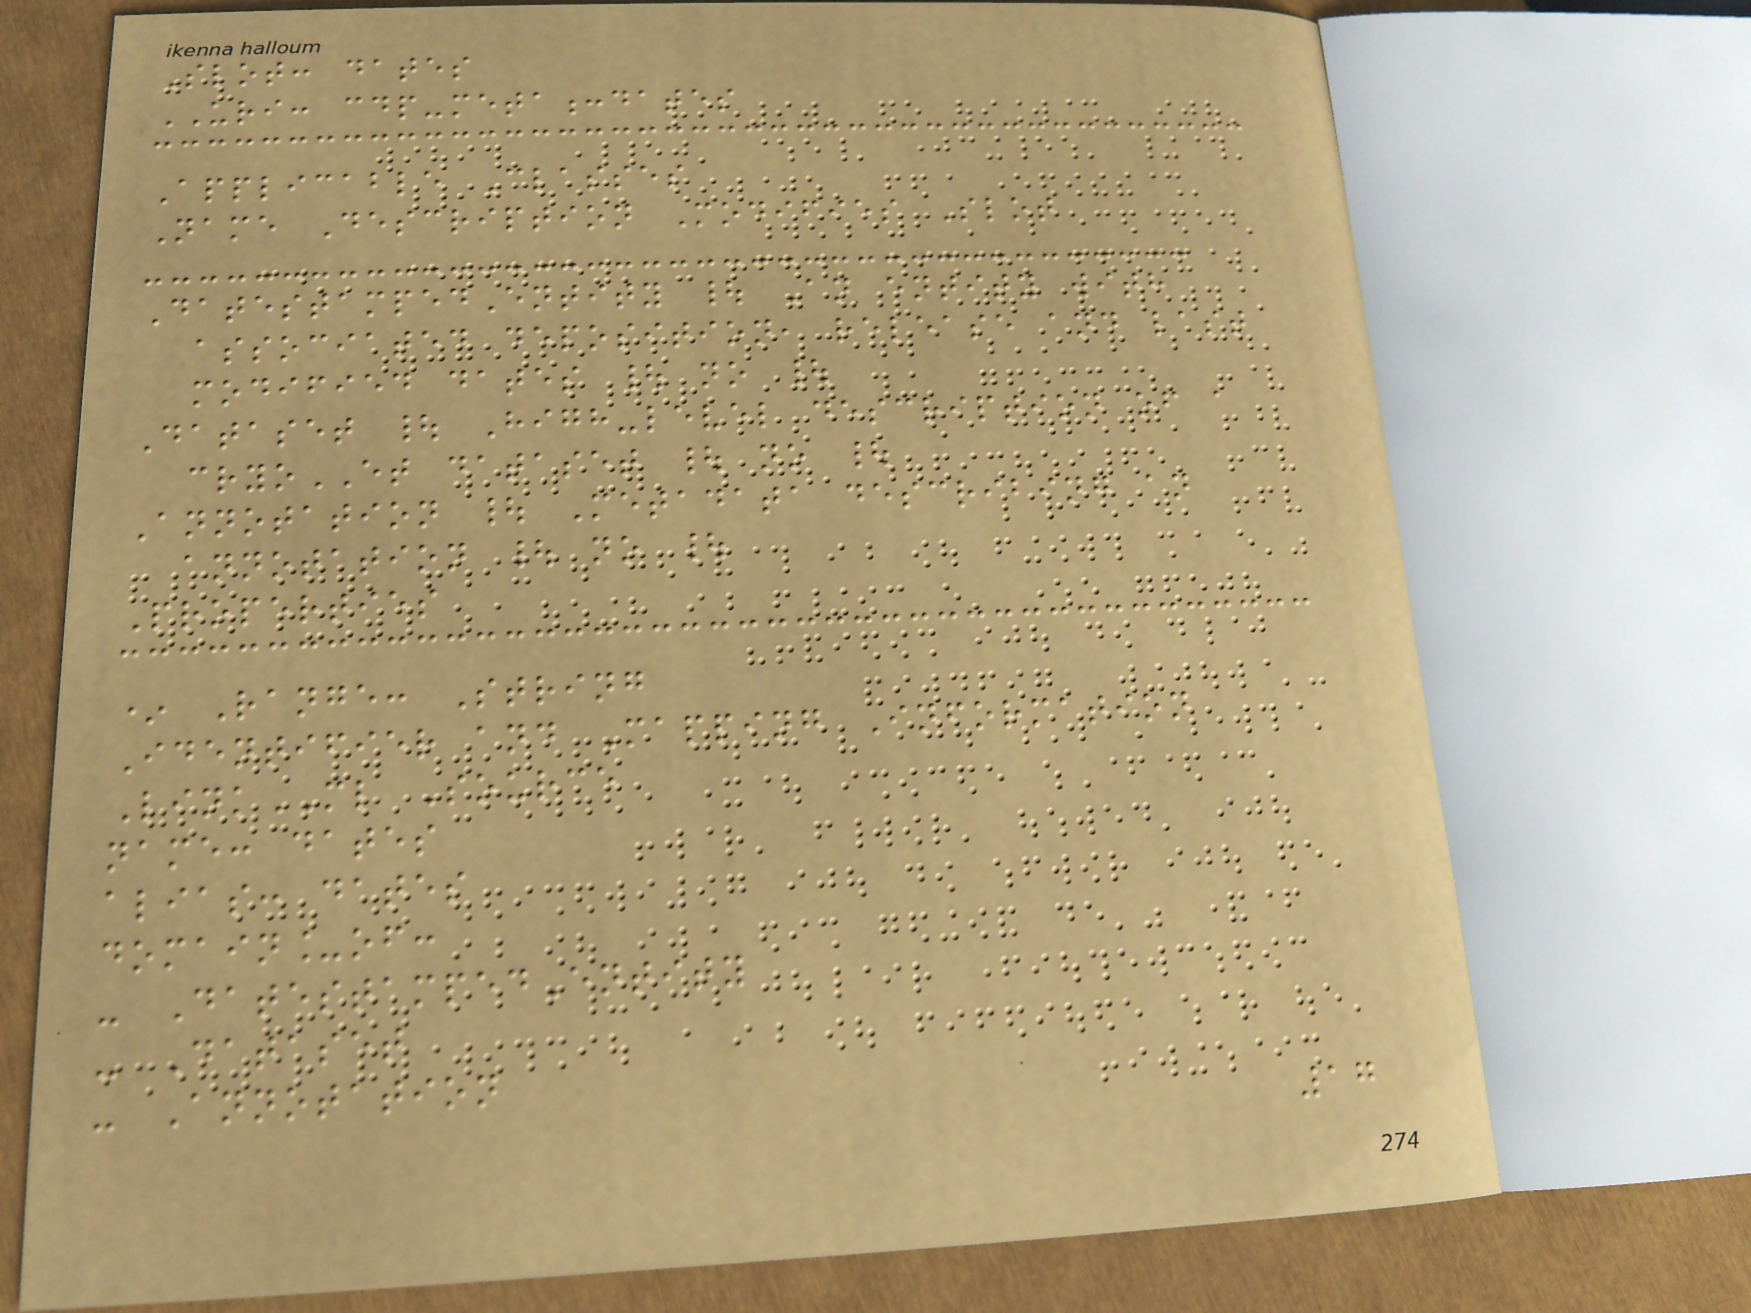Slot: dates
URI: cdp-meta:dates
Applicable Classes
Name Description Modifies Slot
DatestampedEntity | An entity with
associated deposition, release and last
modified dates | no |
Dataset | High-level description of a
cryoET dataset | no |
Annotation | Metadata describing an
annotation | no |
Properties
* Range: String
Identifier and Mapping Information
LinkML Source
name: dates
alias: dates
domain_of:
- DatestampedEntity
- Dataset
- Annotation
17
